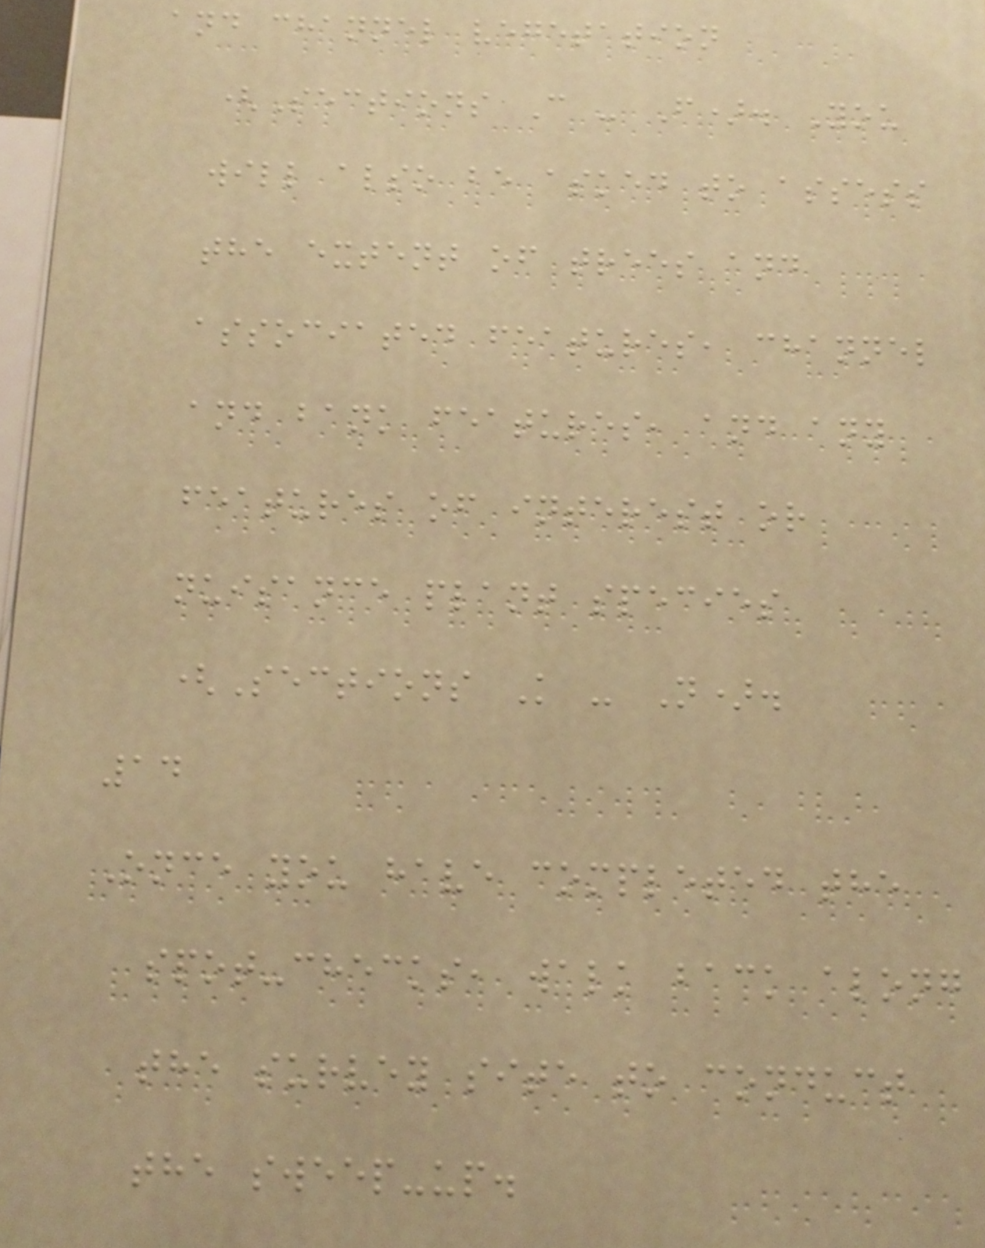and channel vegetation
(Sections C - F). You
will also be asked to assess
the extent of trees and
associated features, channel
and bank features, and any
features of interest or
nuisance plant species
(Sections K - N).
14
Once you have completed the
spot-checks, walk back along
the survey site to conduct
the sweep-up.
